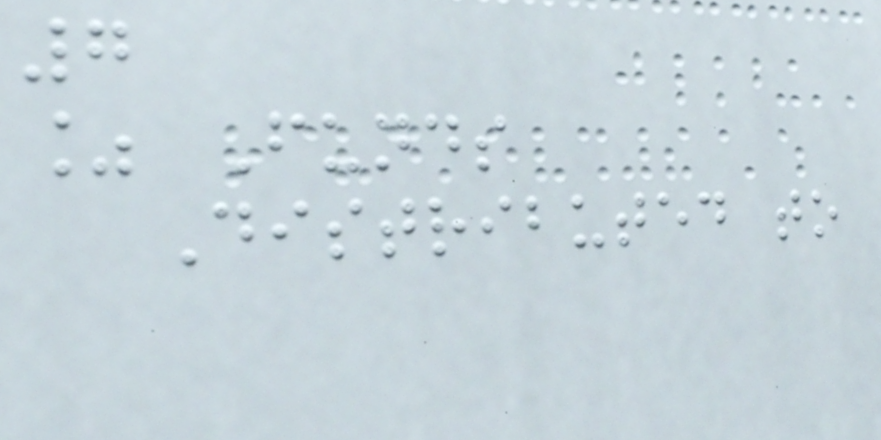7
% Funds
Distributed to
